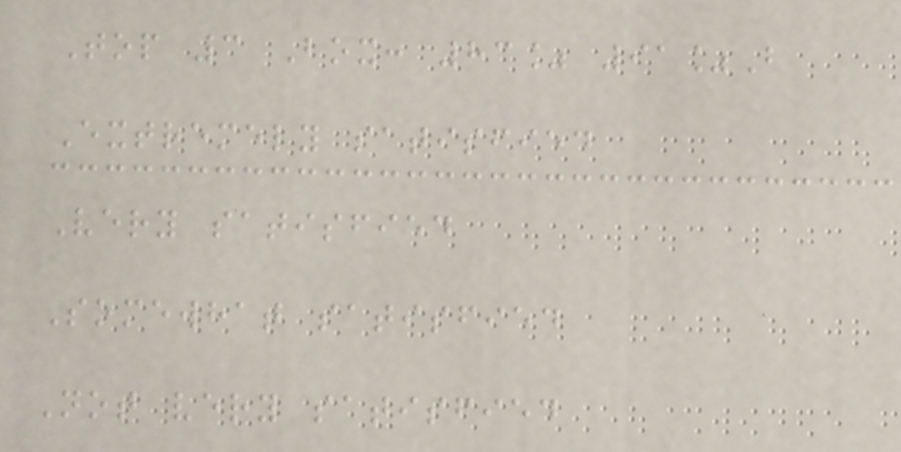Top 3 Box: 83% 91%B
Extremely satisfied
Very satisfied
Somewhat satisfied
Not very satisfied
